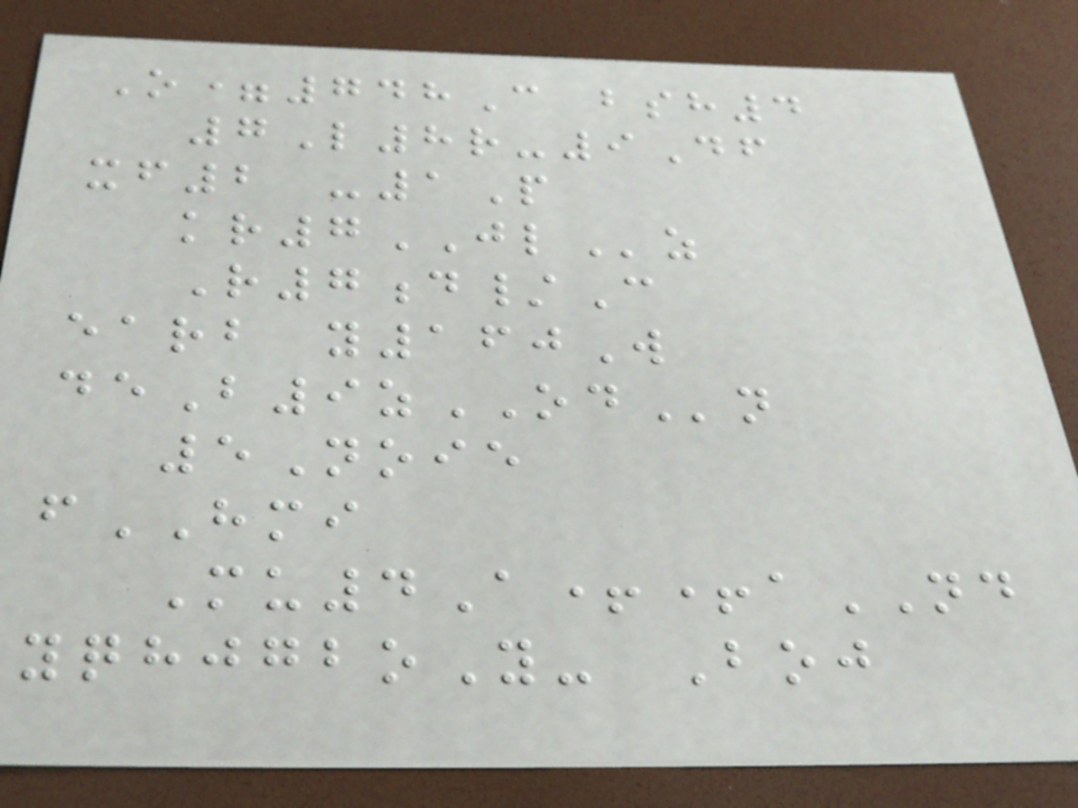O=748C bsh4
7L8r-9Df
xf2 -1P
kr7JLz
R7d/C
earb y160W
deB9zODn
5Noie
fHMI
Mu4A++aND
yqhjgboY- Boj
